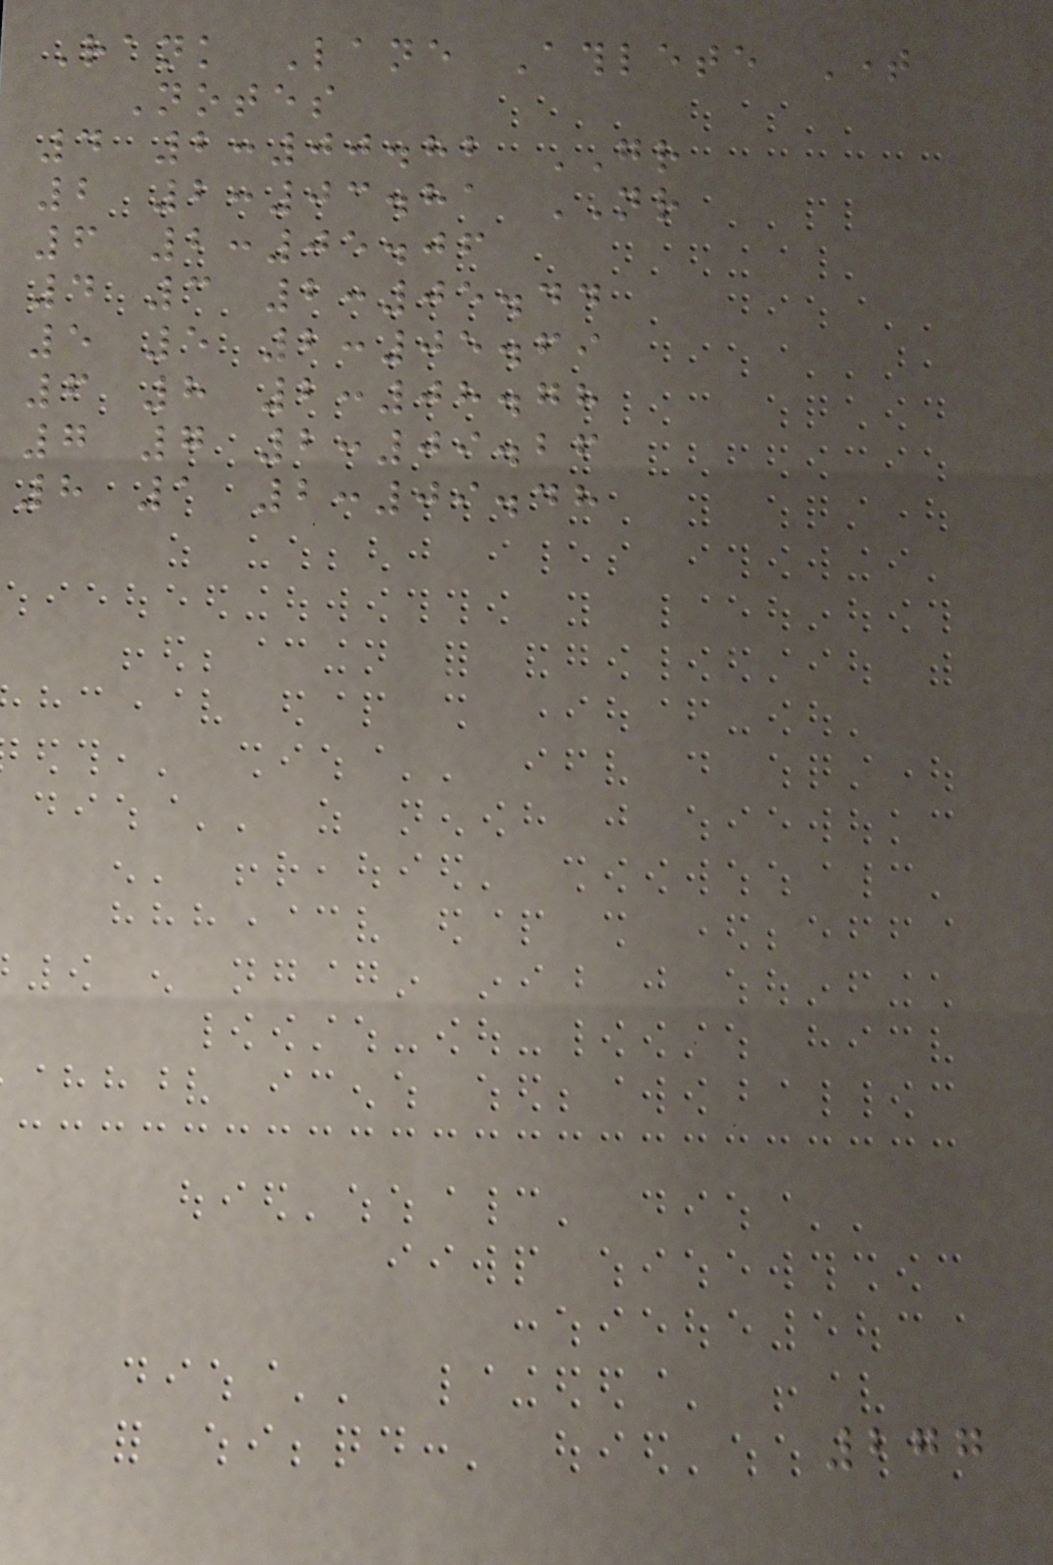Rank Lane Athlete Time
Notes
4 2:00.82 GR
2 2:03.81 NR
6 2:05.06
4 3 2:05.44
5 5 2:05.69
6 8 2:08.78
7 7 2:09.26
8 1 2:09.48
277
